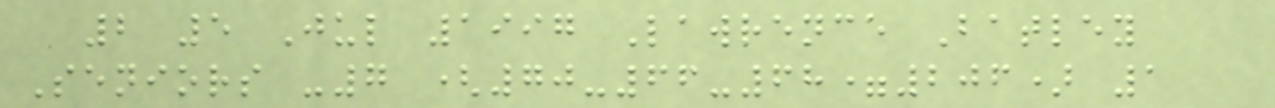2 5 Jul 1997 Lawrence Batley
Seniors -7 (70-66-68=206) 1
